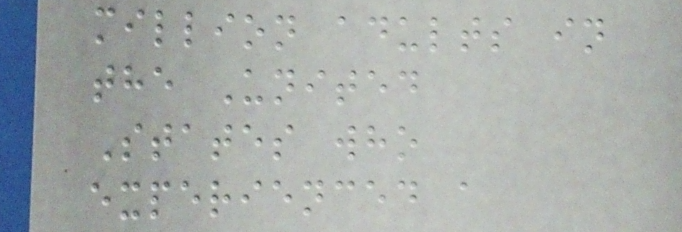million adults in
the United
States who
experienced a
